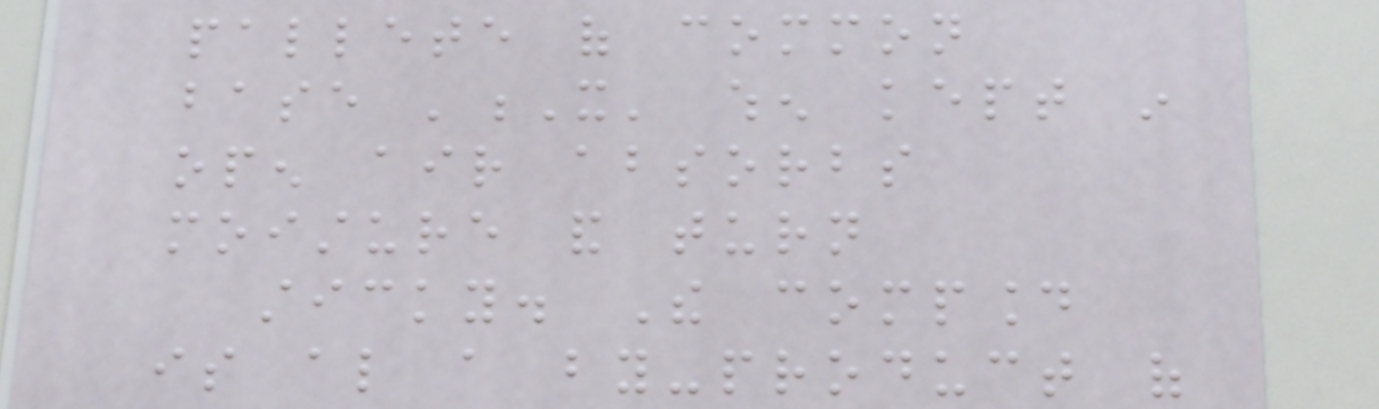pallete of common
base 'X' when kept in
open air absorbs
moisture and turn
sticky. The compound
is also a by-product of
